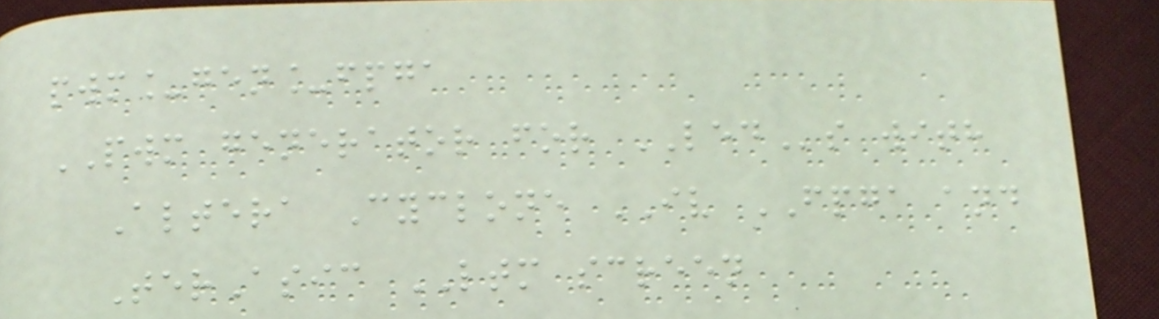pwm_gen_fpga
PWM generator for LEDs with
Altera Cyclone IV FPGA and
TerAsic LTM screen
